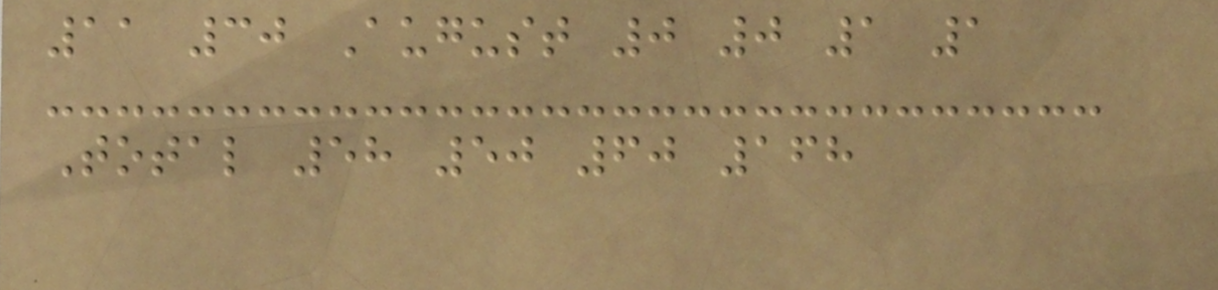11 30 August 0 0 1 1
Total 58 50 60 168
